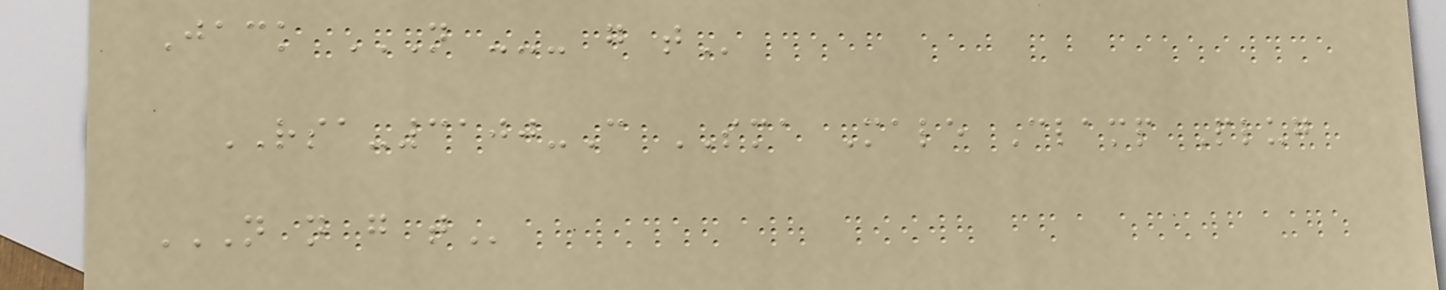Jack N --- G T
RSA-3100-C SMA Male Clamp Plug
N N G T
